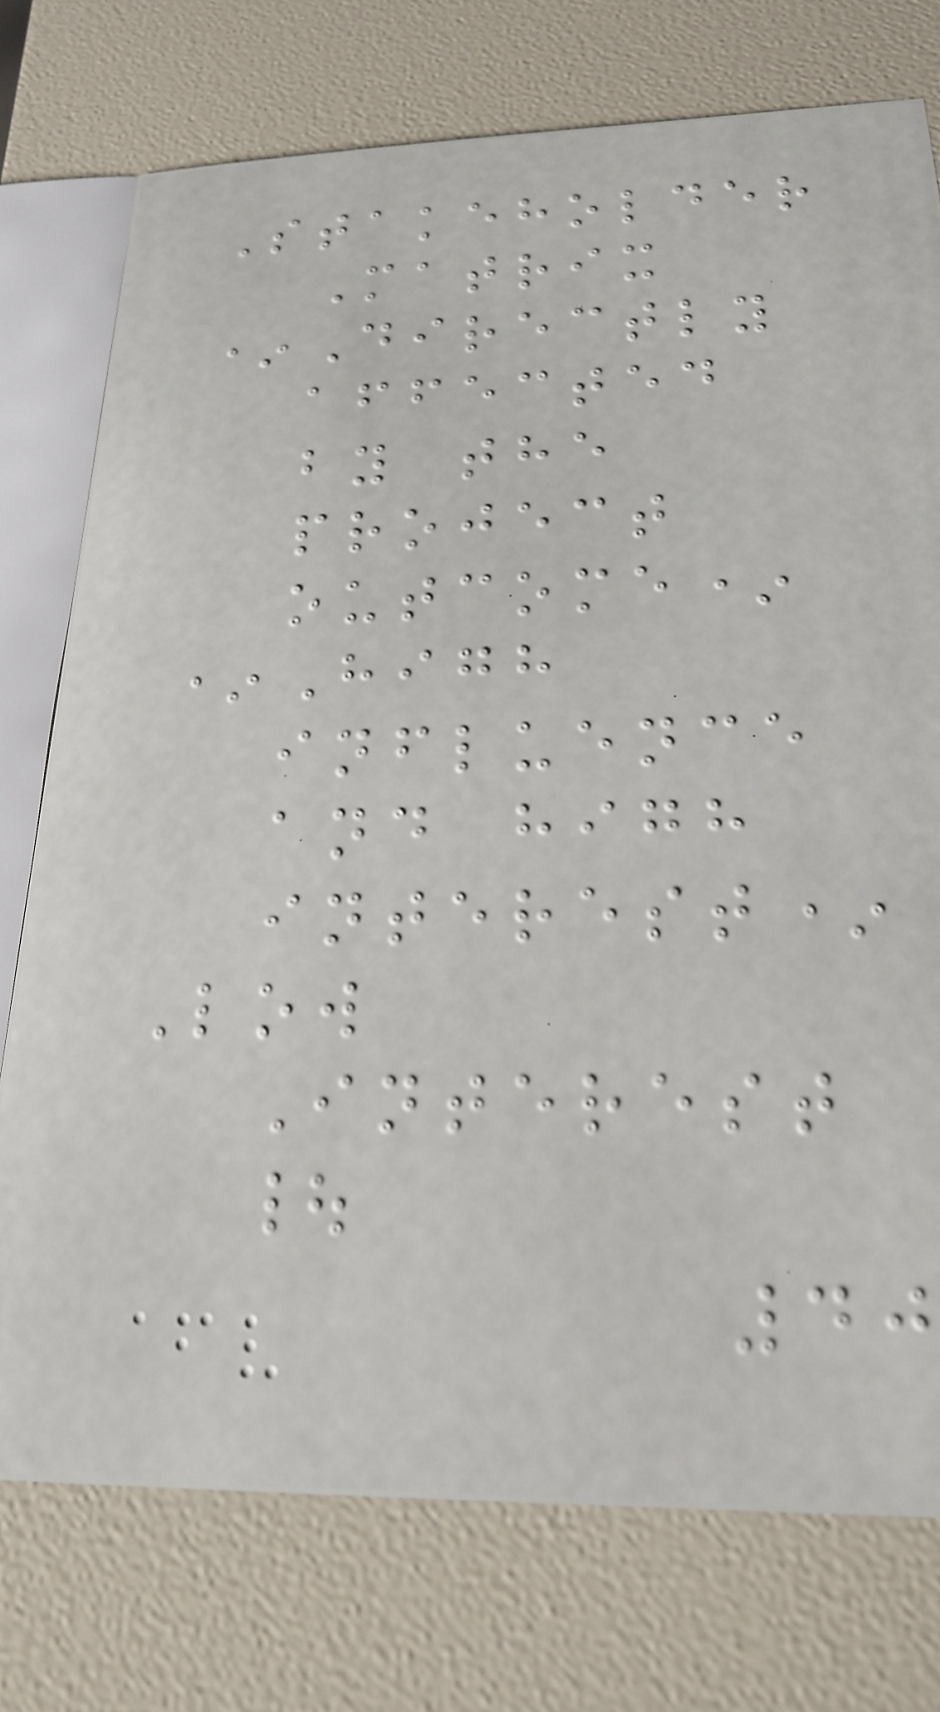Stakeholder
Matrix
*Directly
affected
by the
project
outcome*
*High
influence
and high
interest*
Low
Interest
|
40
